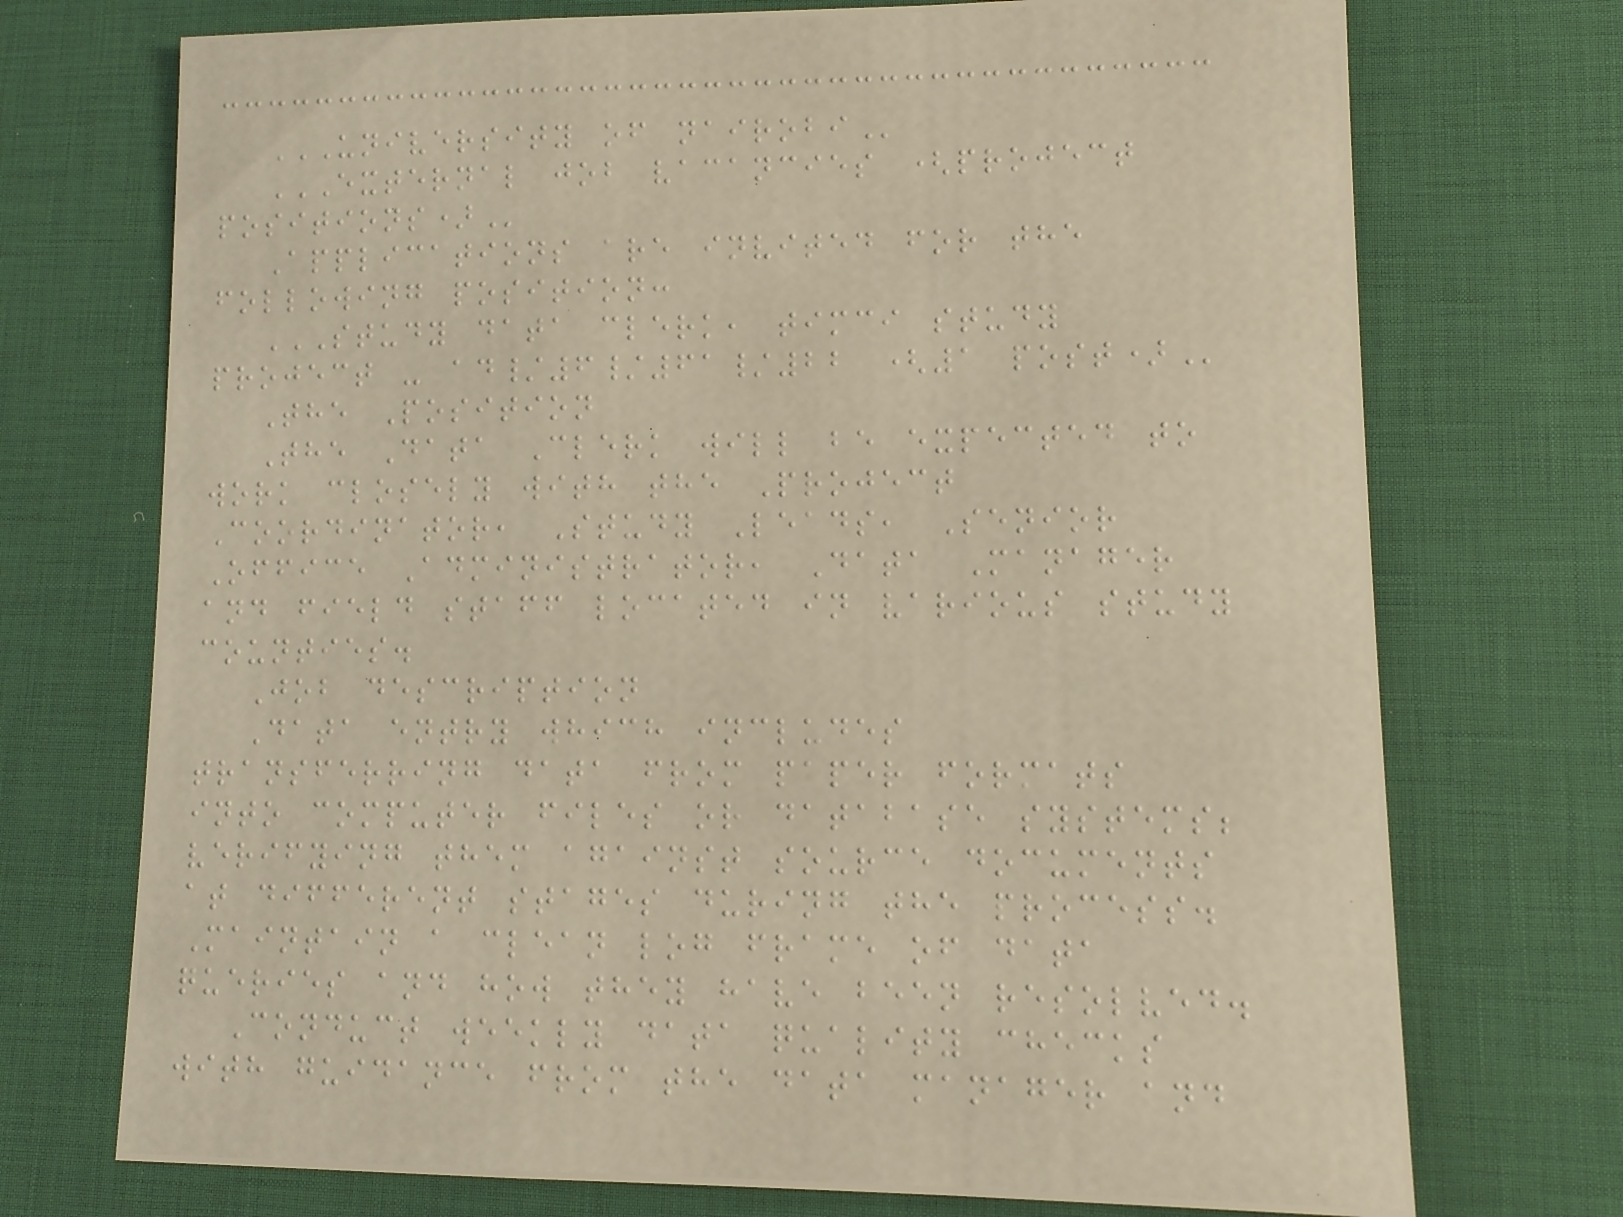UNIVERSITY OF NAIROBI
EXTERNAL JOB VACANCIES (PROJECT
POSITIONS)
Applications are invited for the
following position:
STUDY DATA CLERK, TIMCI STUDY
PROJECT - AD/6/61/22 (1 POST)
The Position
The Data Clerk will be expected to
work closely with the Project
Coordinator, Study Leads, Senior
Office Administrator, Data Manager
and field staff located in various study
counties.
Job description
Data entry which includes
transferring data from paper formats
into computer files or database systems;
verifying them against source documents
at different stages during the process.
Maintain a clean log frame of data
queries and how they have been resolved.
Conduct weekly data quality checks
with guidance from the data manager and
